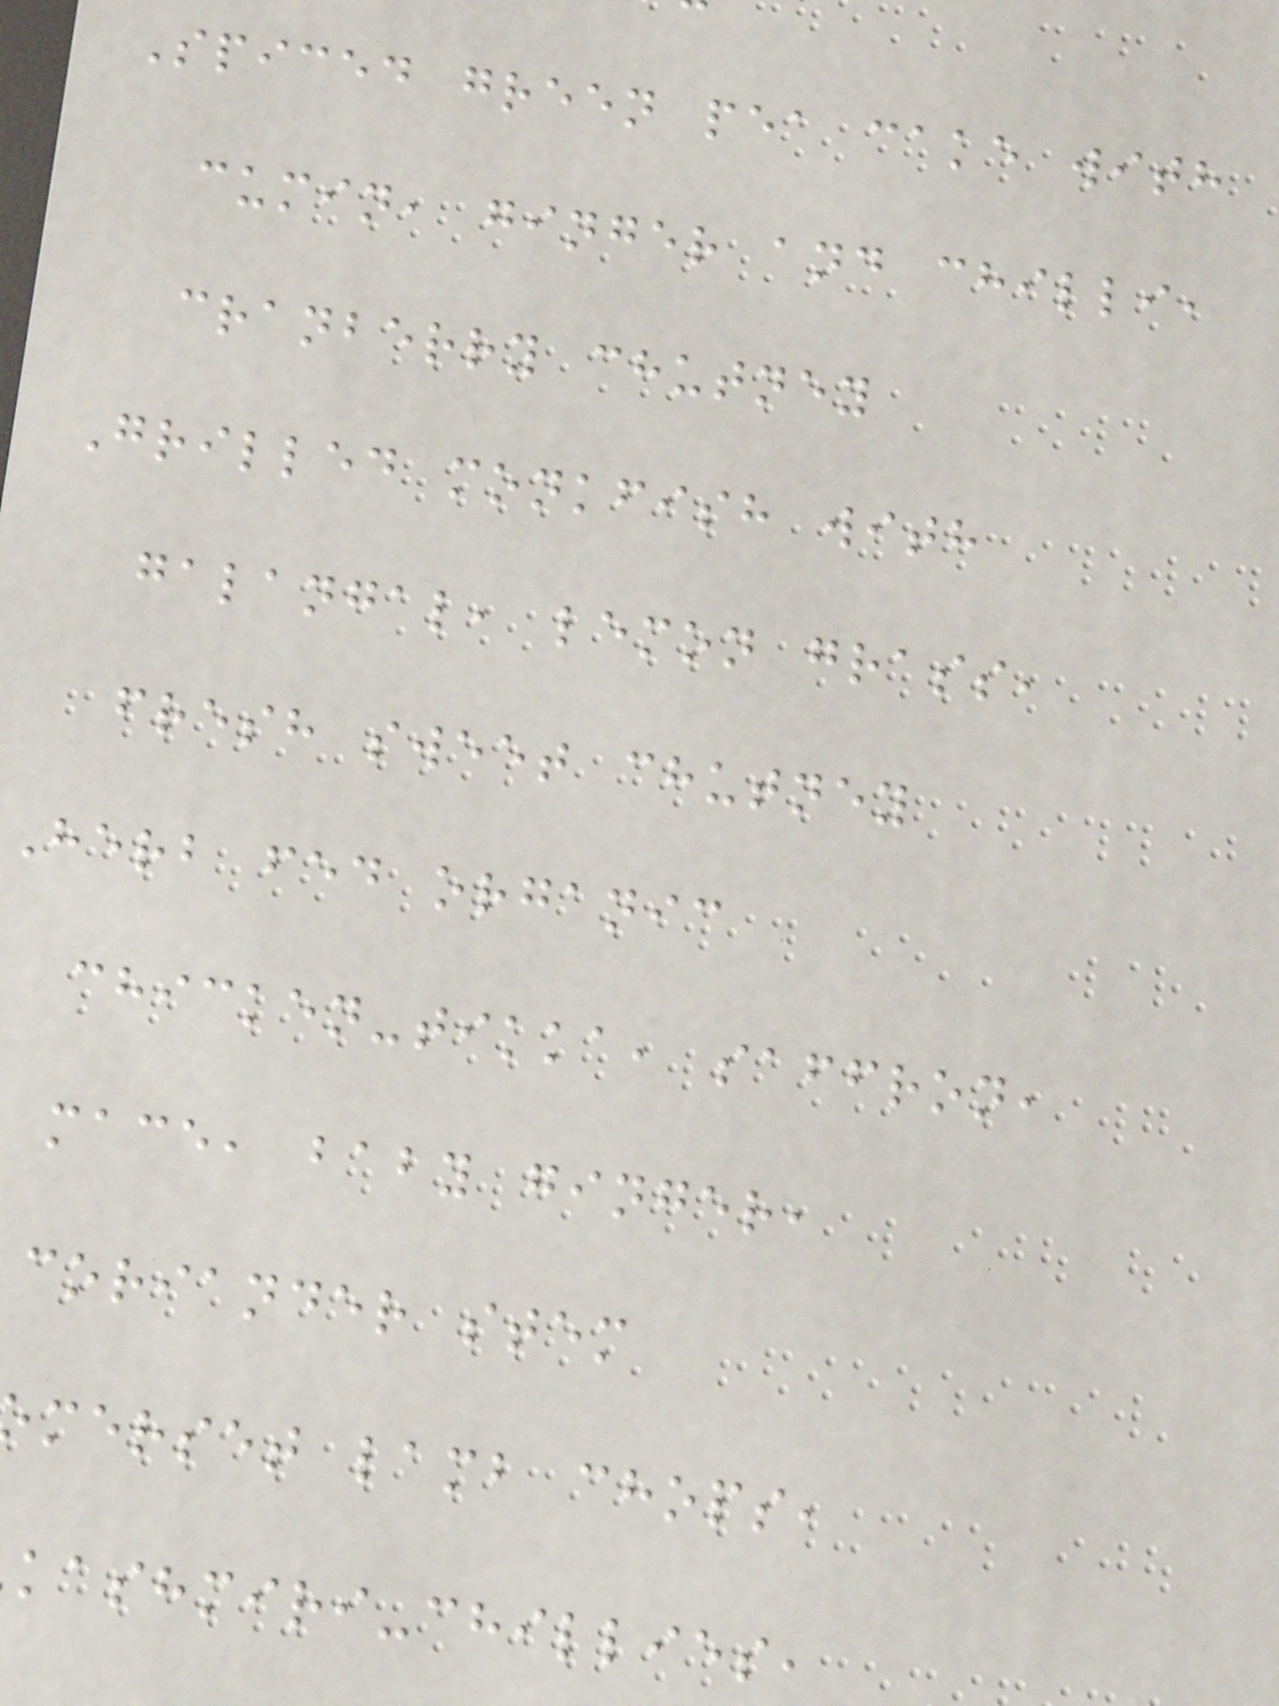Spiced green pea cake with
cumin, ginger and chilli,
cranberry chutney
Grilled monkfish with
galangal, lemon grass,
fresh sweet chutney
Herb fed organic
chicken-tikka, saffron,
mace, baby ginger,
coriander stem
merset lamb chops,
kashmiri-chillies,
